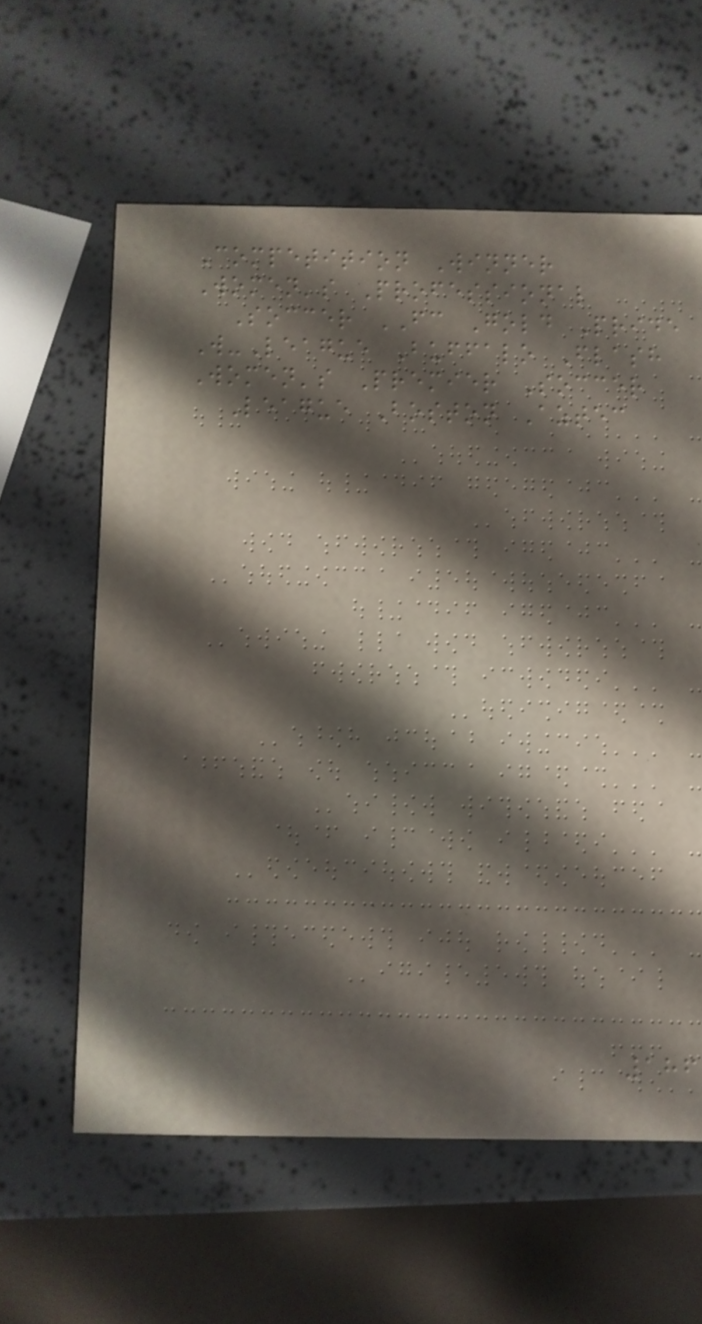Competition Winner
Women's Professional
Soccer FC Gold Pride
W-League Buffalo Flash
Women's Premier Soccer
League Boston Aztec
186
